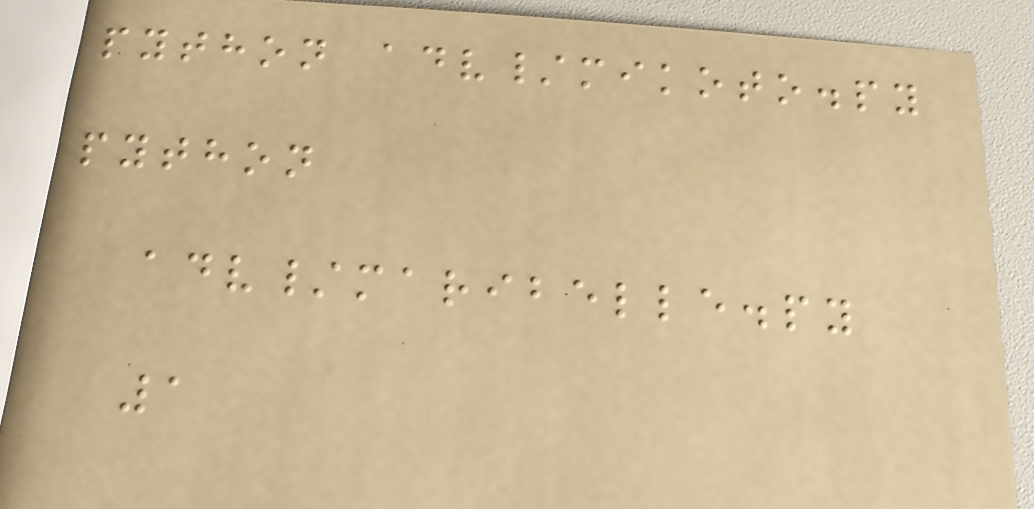python adv/mikoto.py
python
adv/maribelle.py
1
